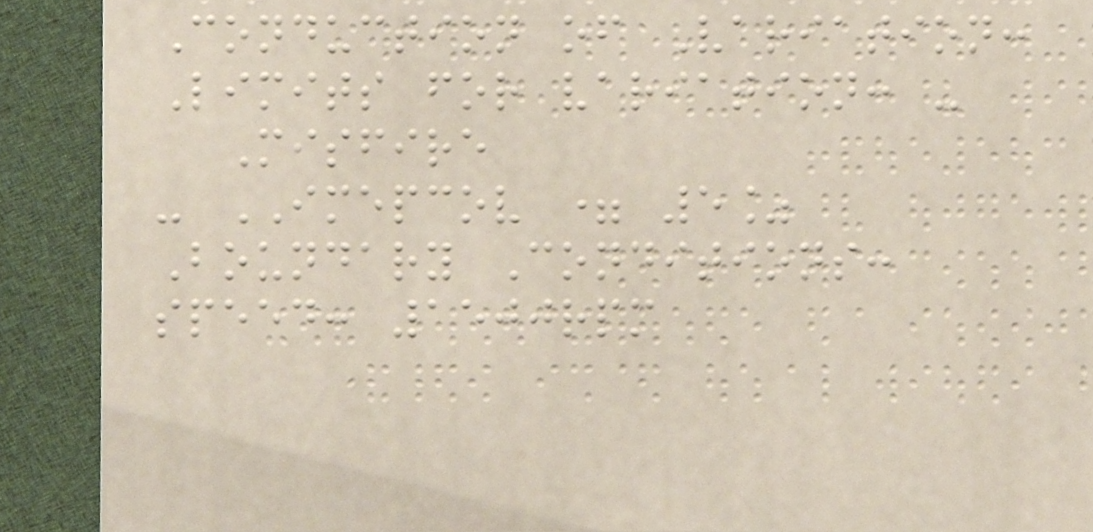Conduction of Variation:
Limits for variation: -
Misfire
- IMEPCOV = 5%
Boundary Conditions:
speed: 1500rpm
